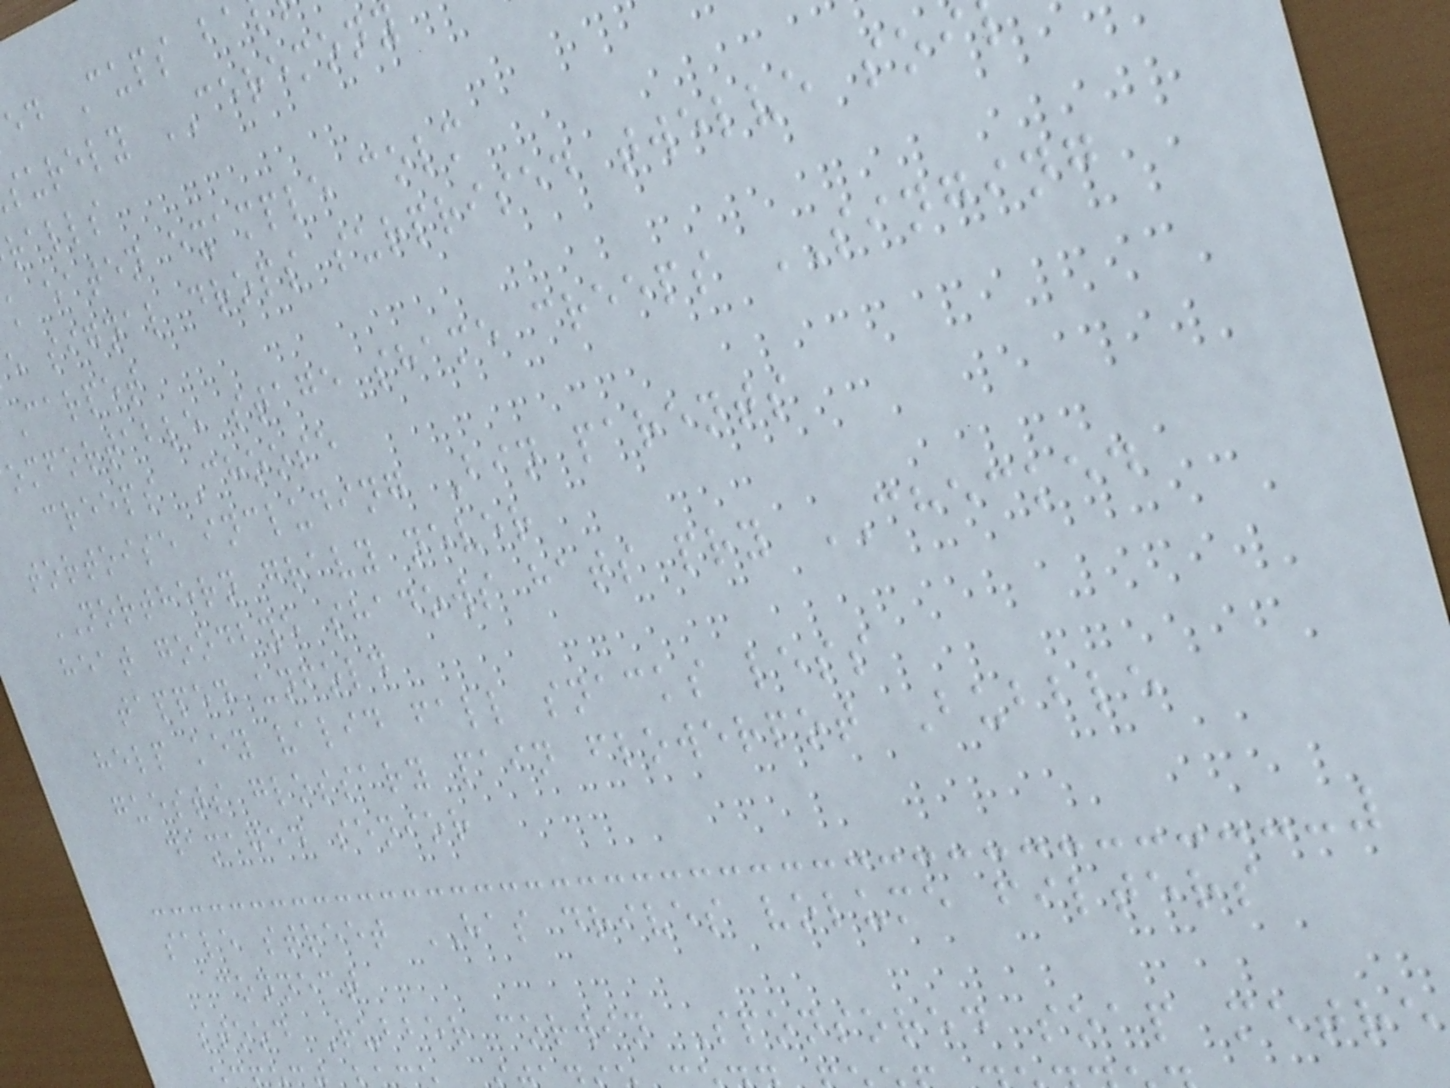ed Cups ba
surely CEREMONY
ralls
k eaten example colm
e signal drops surprised twelve soi
Carpet
omfortable stage shame creeps SINGING
creeps Choose
tortoise including Bin parents
NORTHERN gravy never
heat goodbye shadows hats pry CHECKED
tapped unfold
help key valid fall snacks less
guests glossary pain flowerpot Bubble
damaged senior
sale street HAS drives volume filters
connect
stood Rubber corwin Sponsored soap metre
